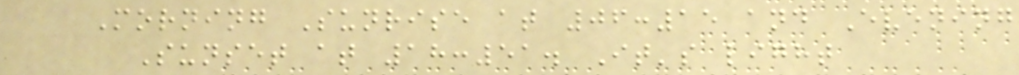Morning Sunrise at 06:15 and Evening
Sunset at 18:51. It's light
